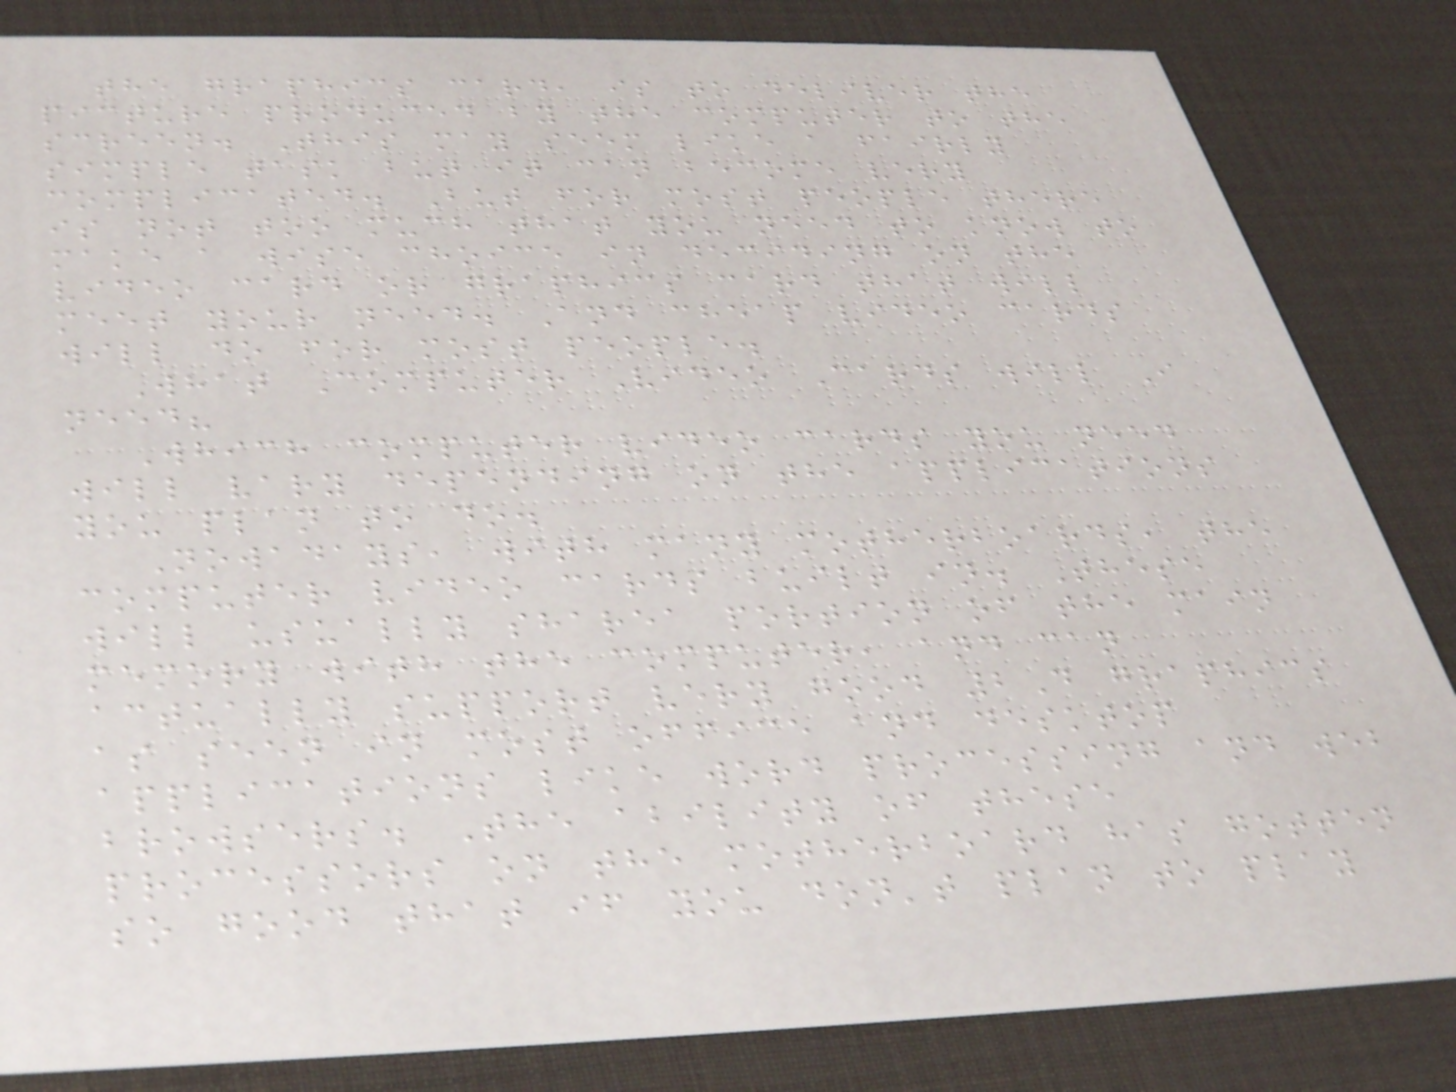the graphics card, is to deliver the
picture produced by the computer to the
screen. This may seem like a fairly
simple task but it can become very
complicated. But for most people there
is not too much that you need to know to
make a wise choice in deciding on the
video card or graphics card that will
meet your need. And cheap video cards
will do for most people.
What Computer Video Cards will I
need?
Which computer video cards you need
will vary depending on the applications
you plan to do.
Nowadays, with many motherboards, the
computer video cards built in. These
will usually sharea portion of the main
memory with the computer, and can
actually support very good 2D graphics
as seen in most office and desktop
applications like word processing and web
browsers. The ability of these
processors on the motherboard has gotten
so good that if you don't plan to play
